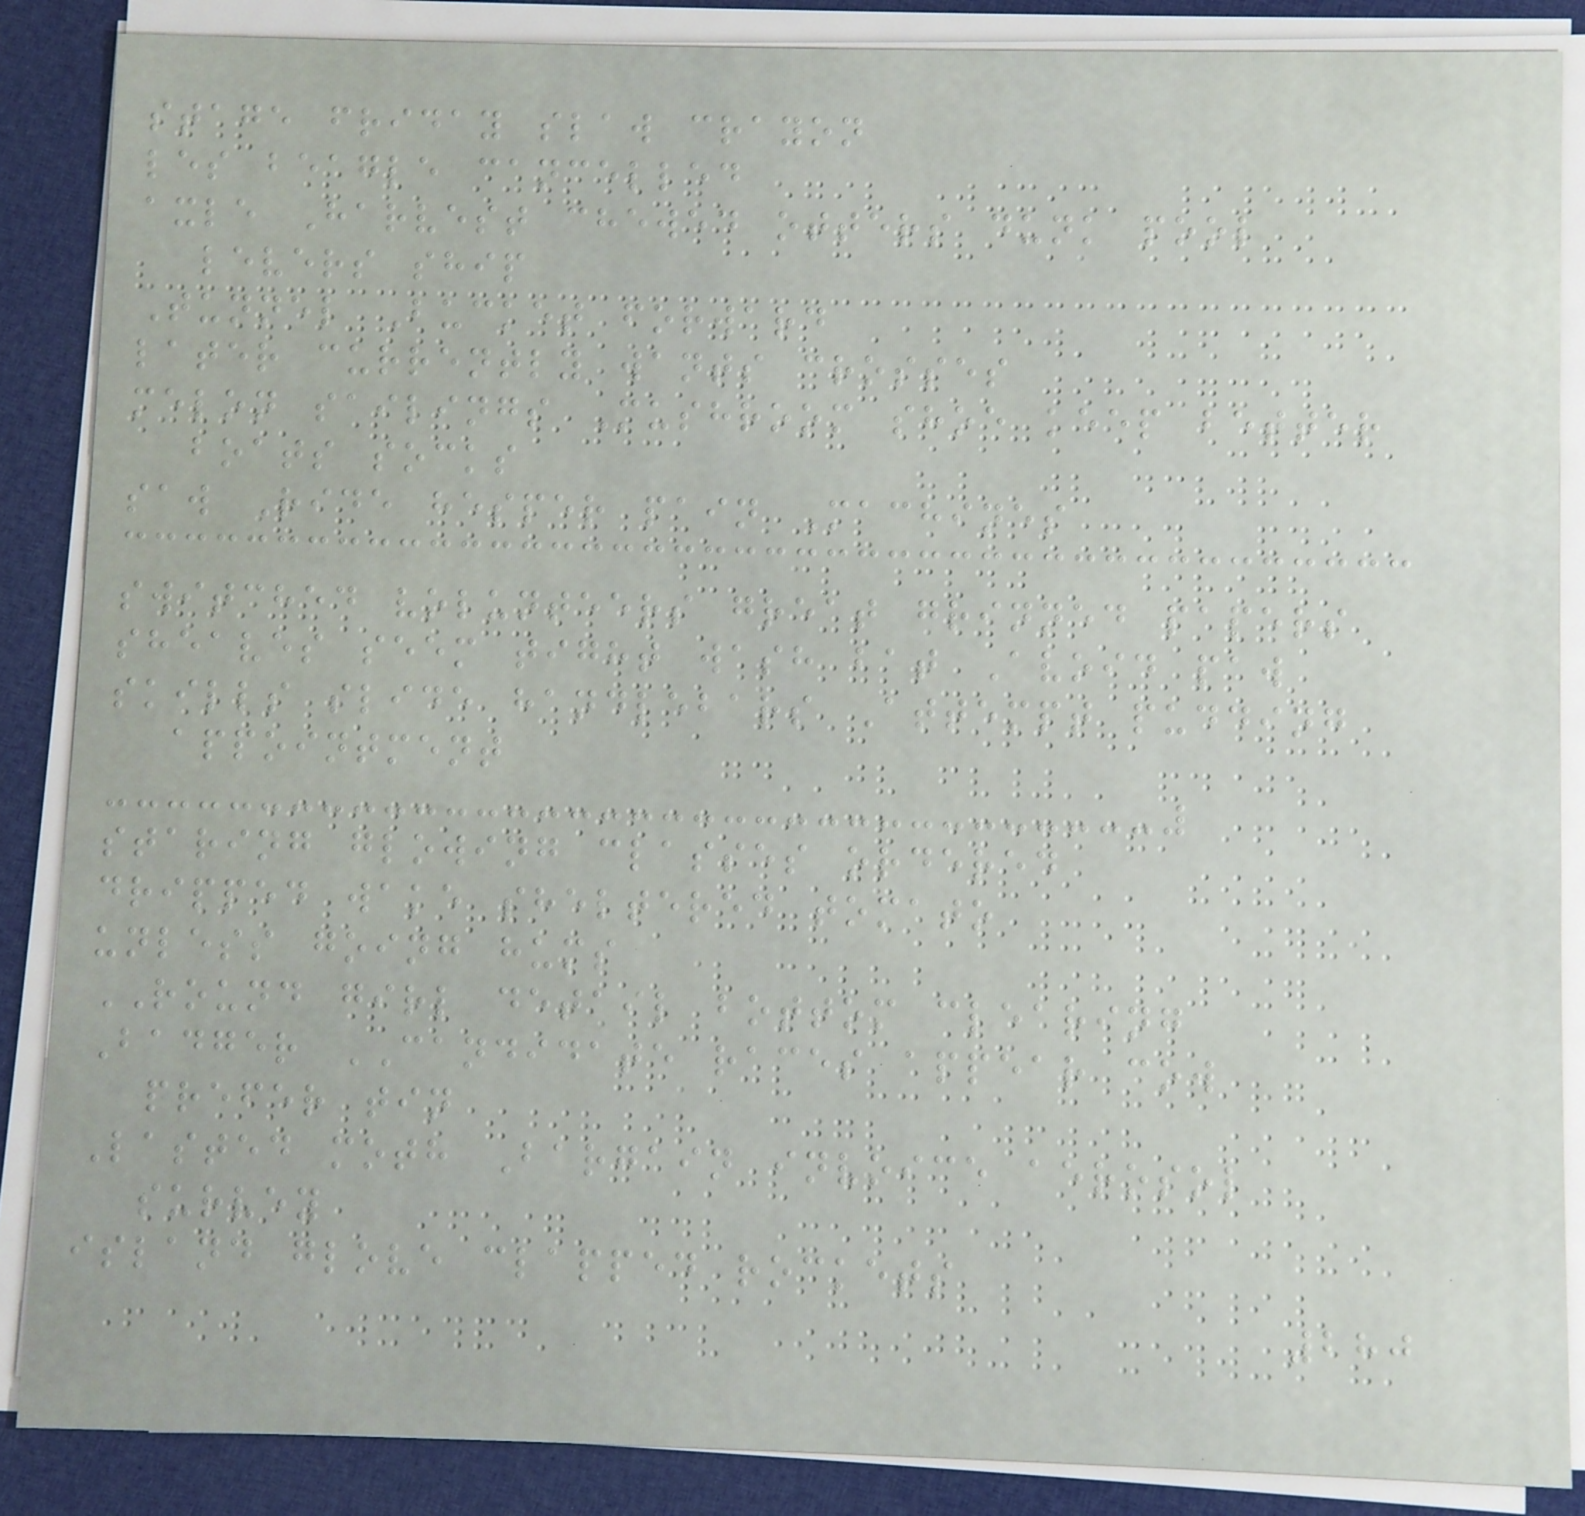stage friday slaw crayon
les beagle cancelled
axle Harvest chewed otters dunk pool
levers ship
Tunnel Bucket forward
later currently wants crosses
melon sailings Mushroom shoe keep better
boats socks
saw Ride hesper pain Machines
switched volunteers great grinned papers
sheaves seem tight wash bat Avoid paw
skills slide handlebars Attempt pudding
appointment
staring glowing classes ordered
dripped wake sheltered tomato
unless going hums
ROUND girl detail bottom clearing
Badger CANDIDATE races appear cow
prefer tin
Lasted moth Bargain invoice aerosol
survey
island glove clapped rockets
280
